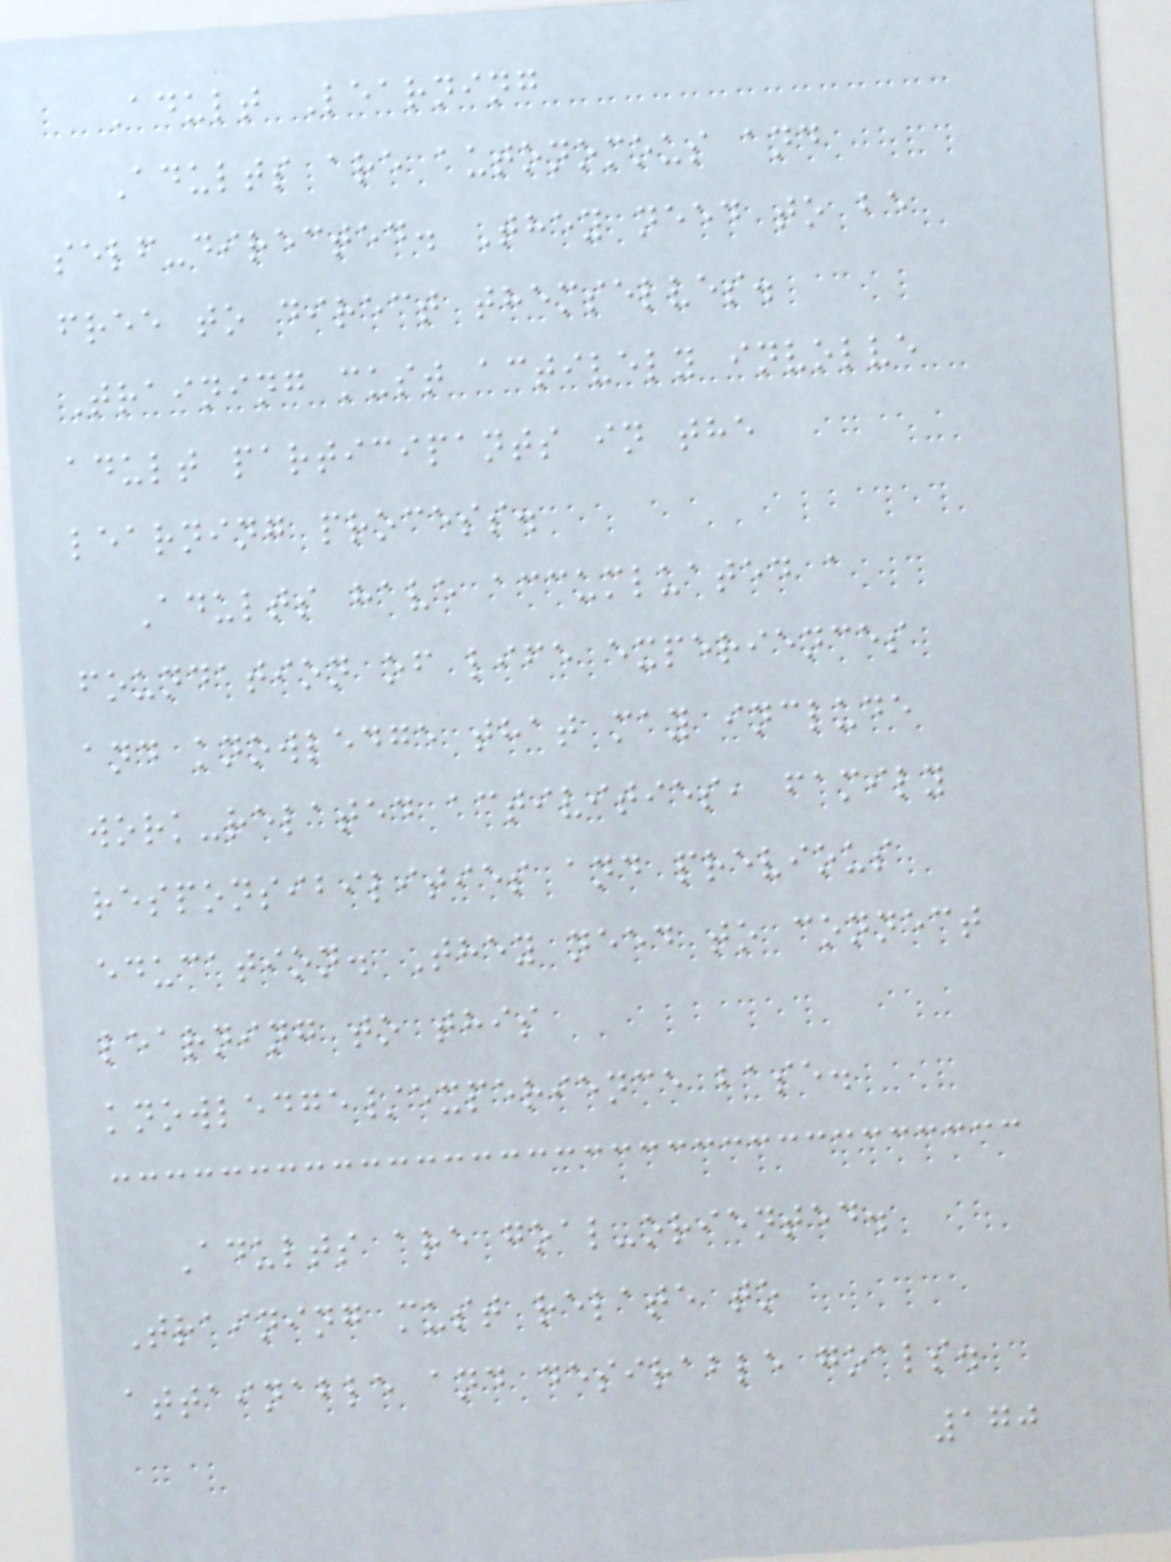Adult Learning
Adults are autonomous and
self-directed. They need to be
free to direct themselves.
Training must actively involve
adult participants in the
learning process.
Adults have accumluated a
foundation of life experiences
and knowledge that may include
work-related activities, family
responsibilities and previous
education. They need to connect
learning to this
knowledge/experience base.
Adults are goal-oriented.
Training must relate to
attainable and desirable goals.
170
